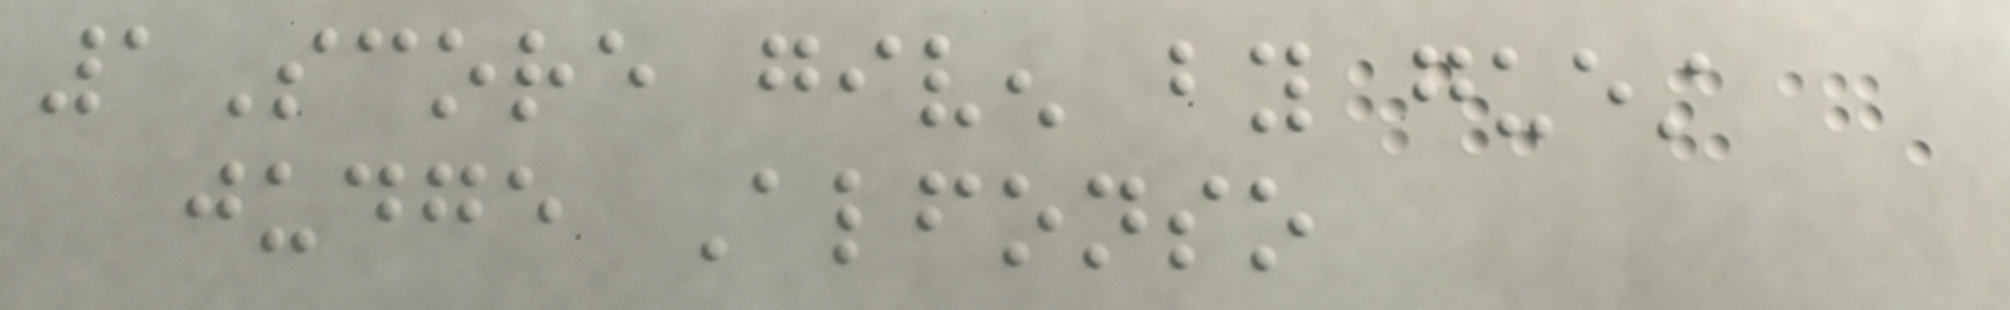1Score given by guest
judge Alfonso
